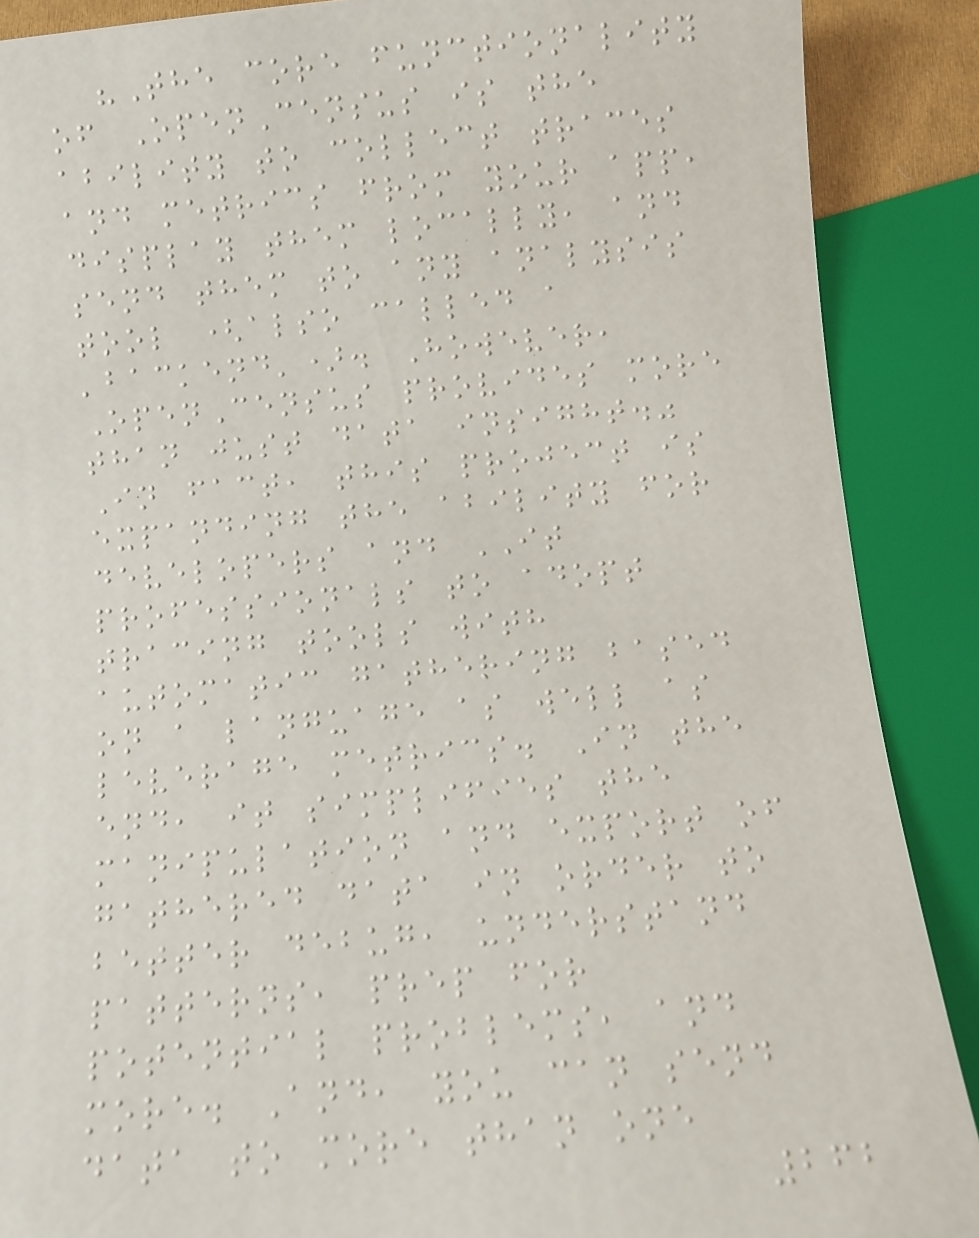"The core functionality
of OpenCensus is the
ability to collect traces
and metrics from your app,
display them locally, and
send them to any analysis
tool (also called a
'backend'). However,
OpenCensus provides more
than just data insight."
In fact, this project is
expanding the ability for
developers and IT
professionals to adopt
tracing tools with
automatic gathering based
on a language as well as
leverage metrics. In the
end, it simplifies the
manipulation and export of
gathered data in order to
better debug, understand
patterns, prep for
potential problems, and
more. And, you can send
data to more than one
262
